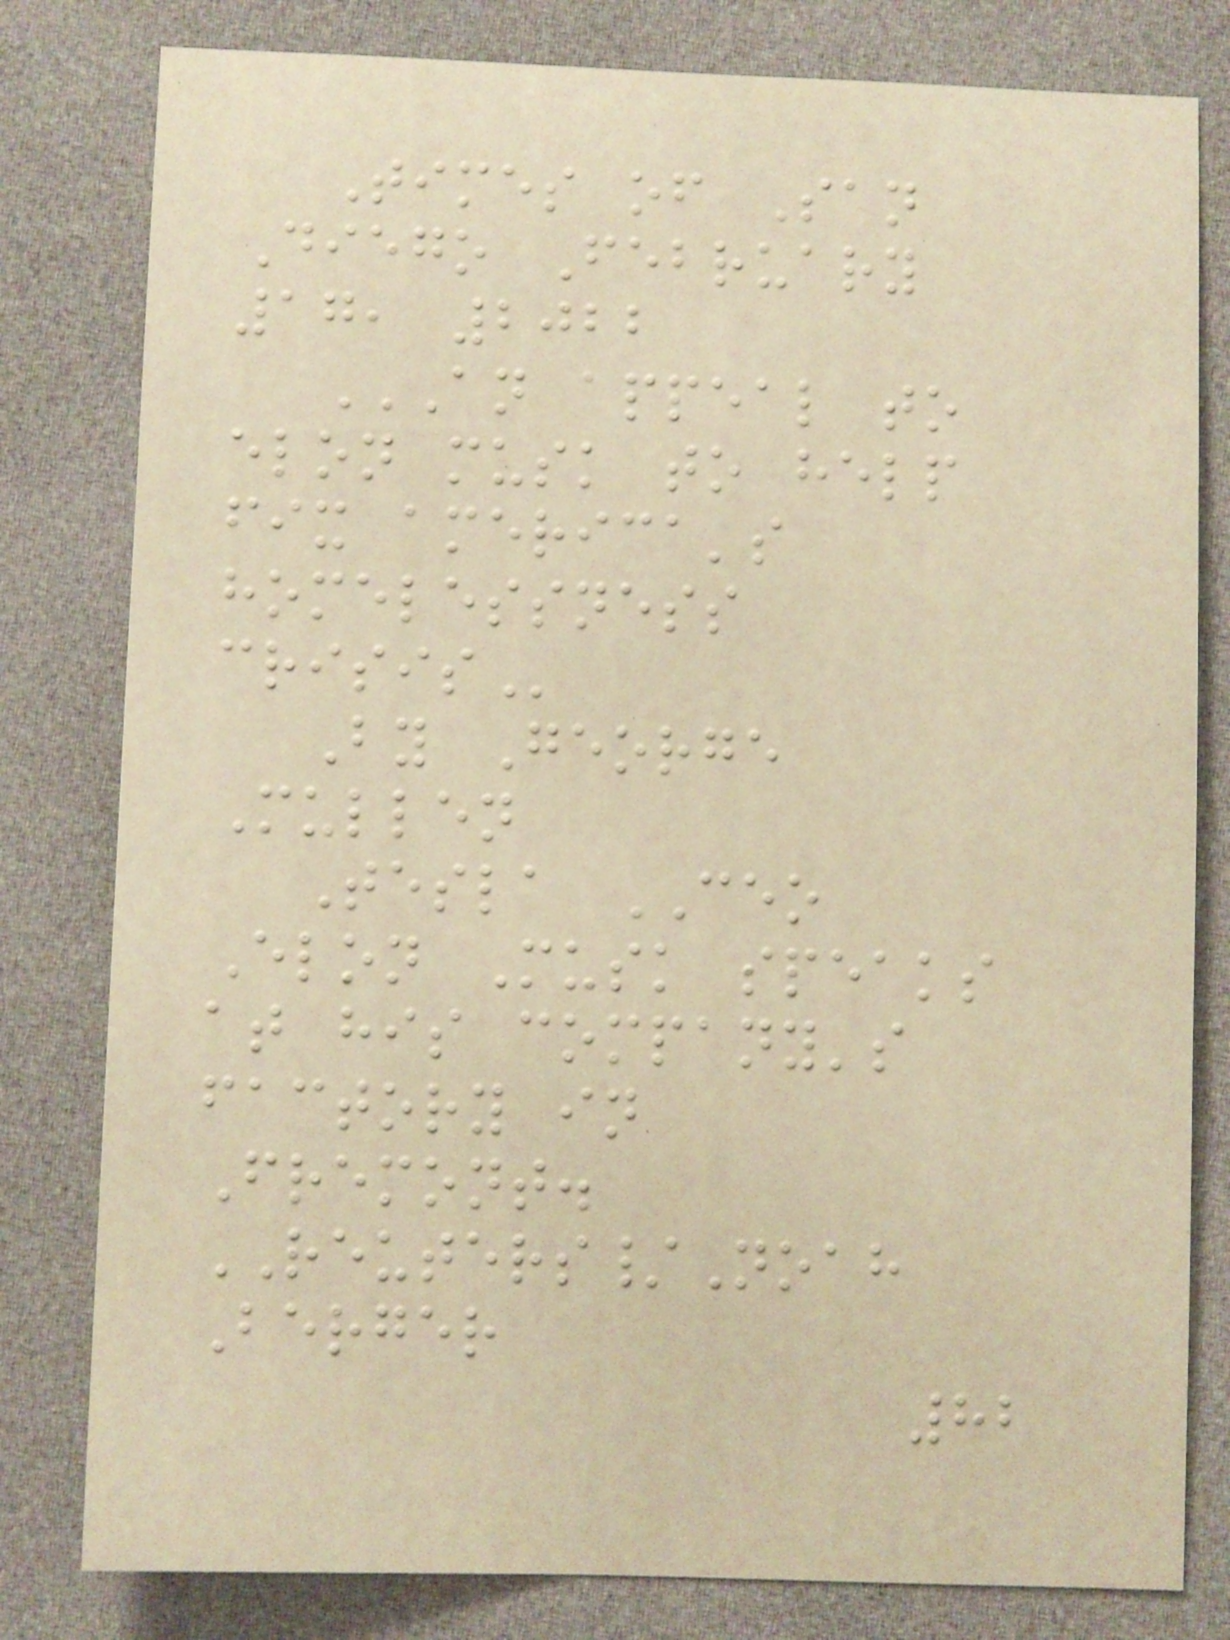Times of San
Diego February
17, 2022
AN APPEAL TO
ELON MUSK TO HELP
FIX AMERICA'S
HOMELESSNESS
CRISIS
By George
Mullen
Tesla CEO
Elon Musk speaks
at his company's
factory in
Fremont.
REUTERS/Noah
Berger
82
